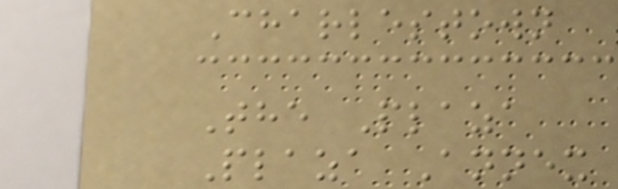Charlestown
The Plaza
Plaza Annex
